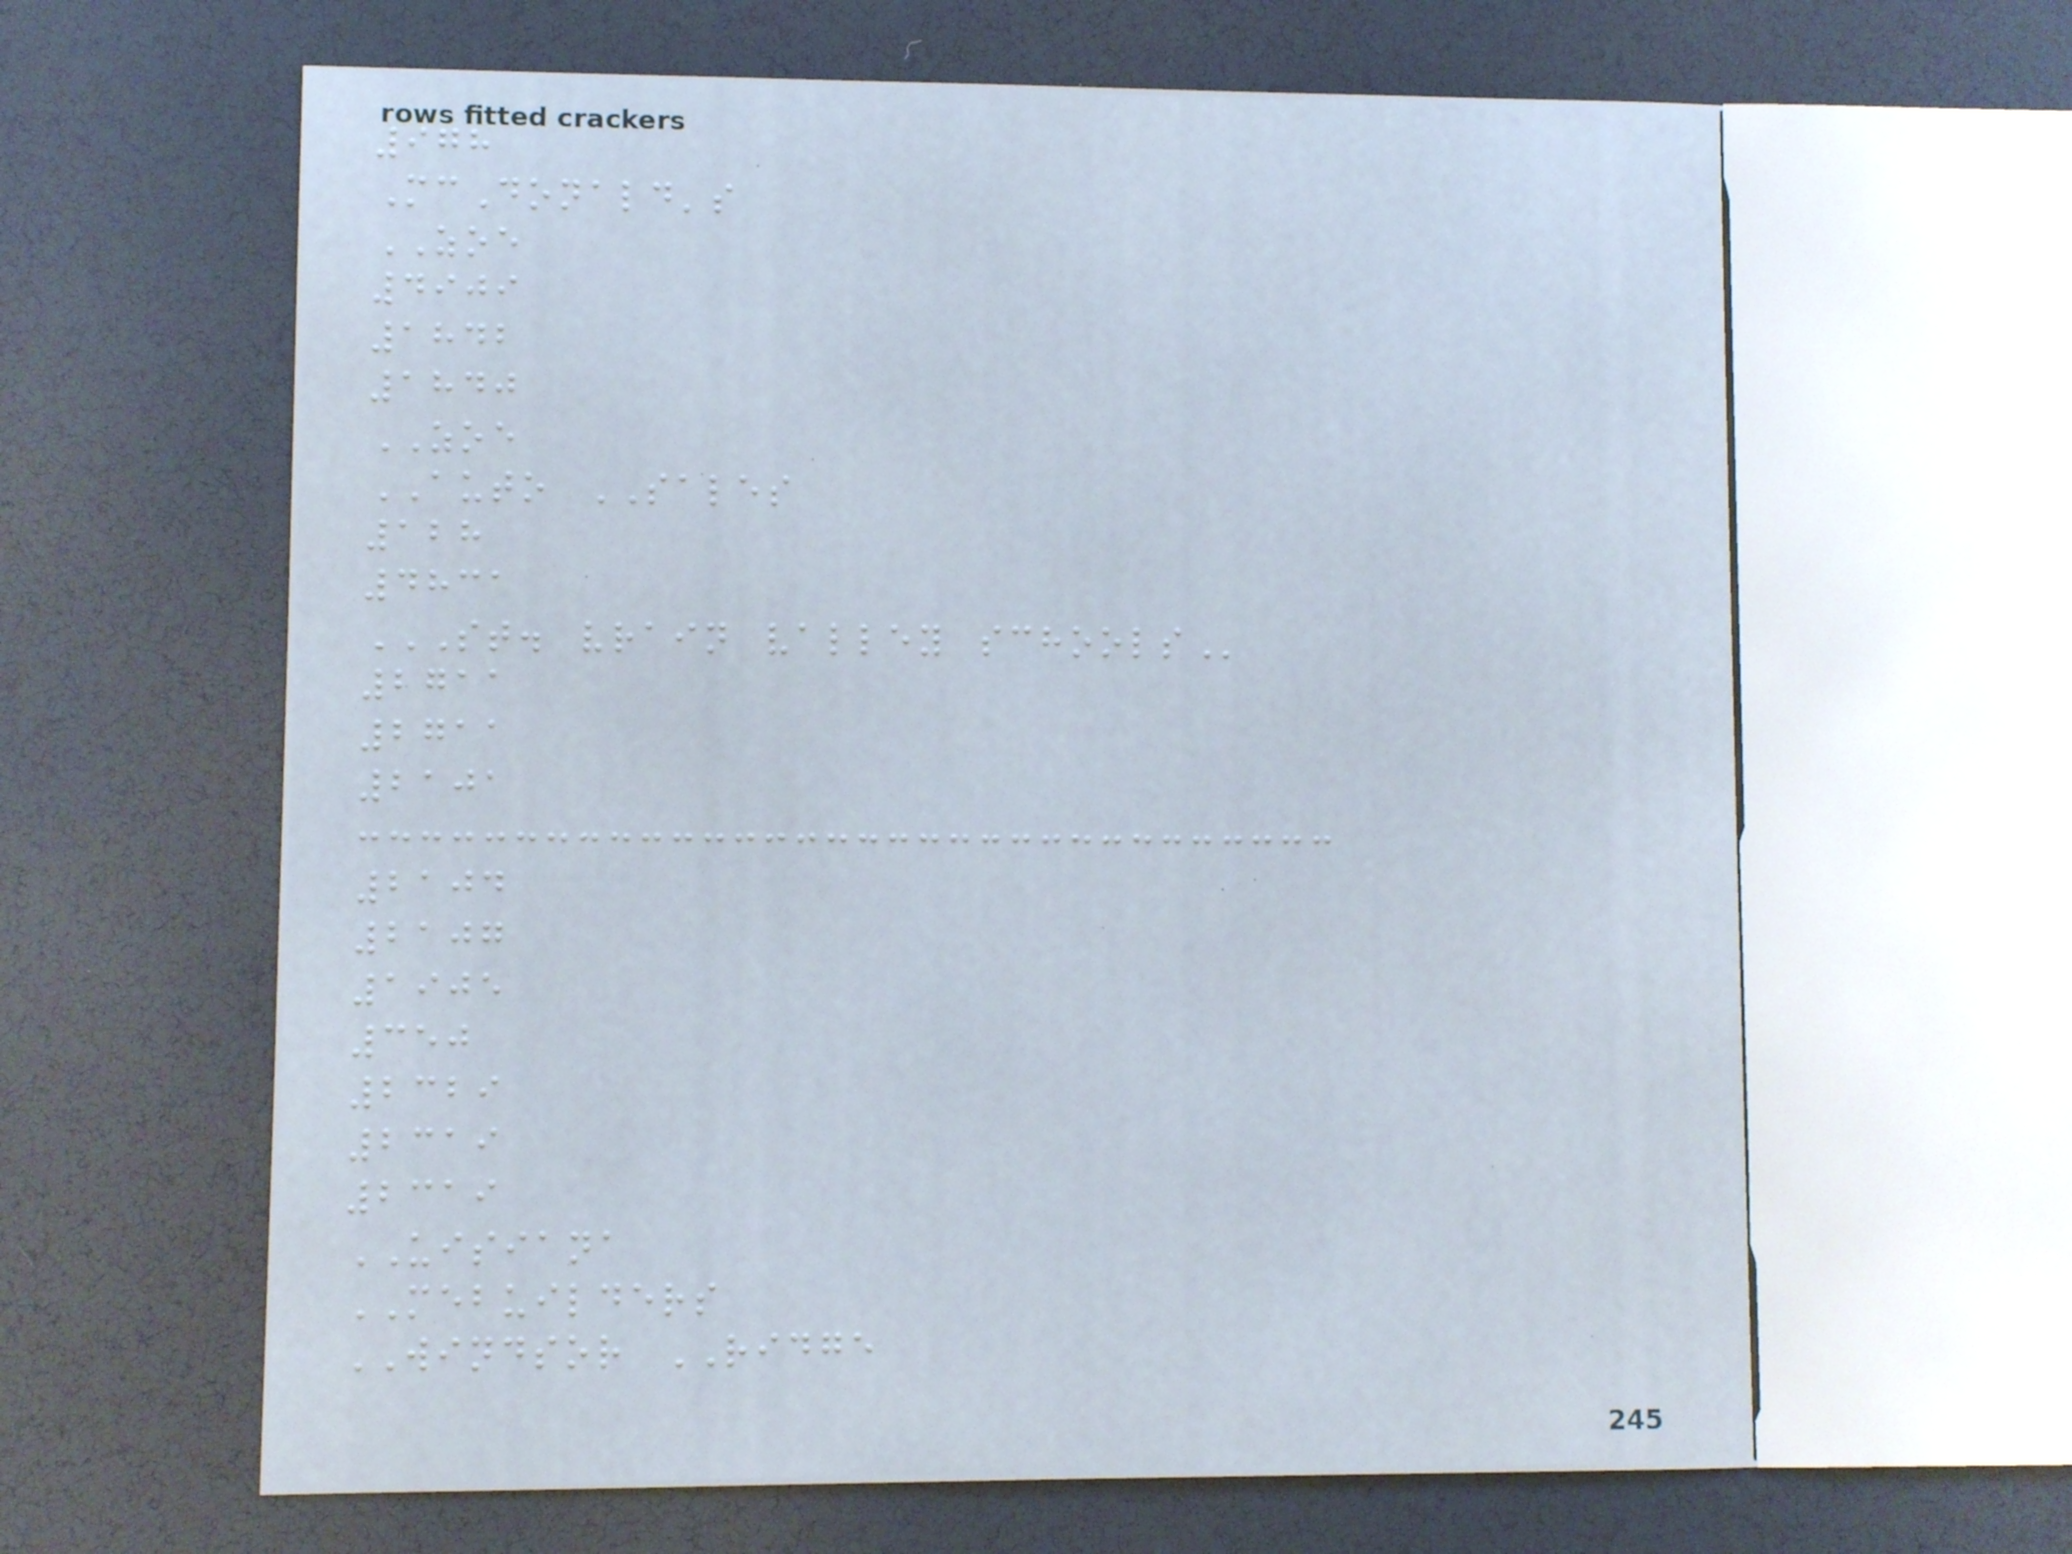978
McDonald's
ZOE
4909
1842
1840
ZOE
AUTO SALES
128
4831
ST. VRAIN VALLEY SCHOOLS
2711
2711
2101
2104
2107
1905
350
2329
2319
2319
UISIANA
MEBUILDERS
WINDSOR RIDGE
